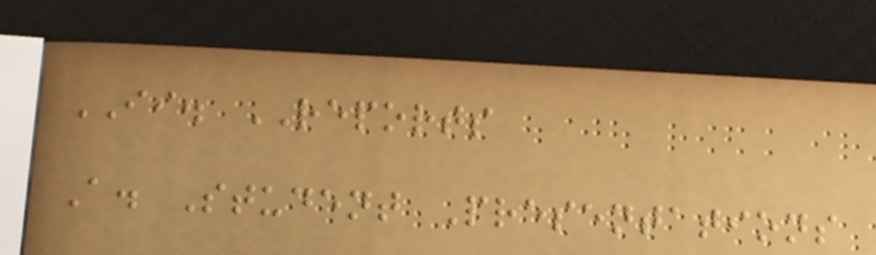II. REPORTS
A. Student Presentations
